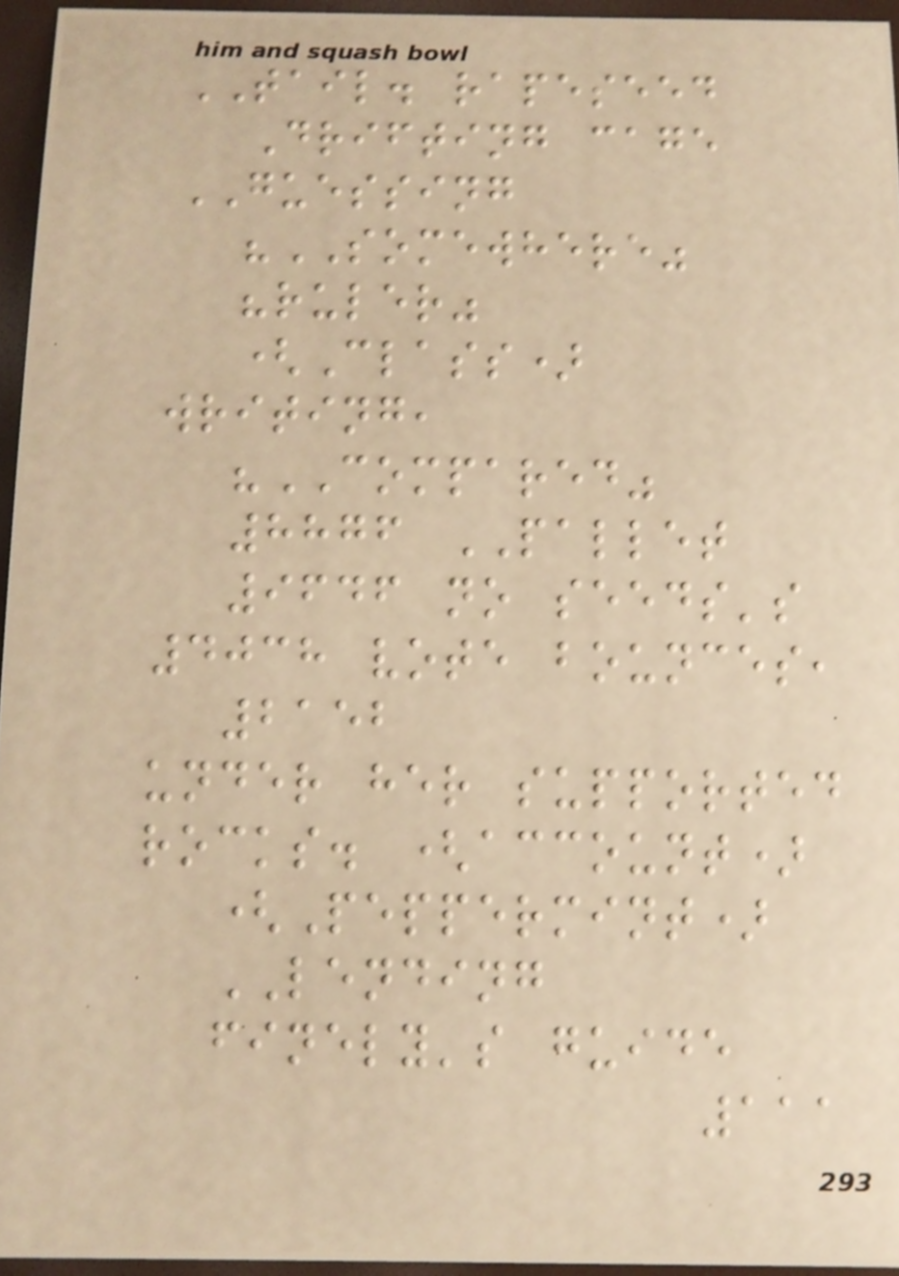TAIL. rapeseed
Drifting cage
GUESSING
"SOMEWHERE"
"ruler"
(Class)
writing,
"COMPARED"
8876 PALLET
9646 no seeds's
4038 vote bounces,
2152
under her supported
rocks. (account)
(Peppermint)
LENDING
finely's guide
111
